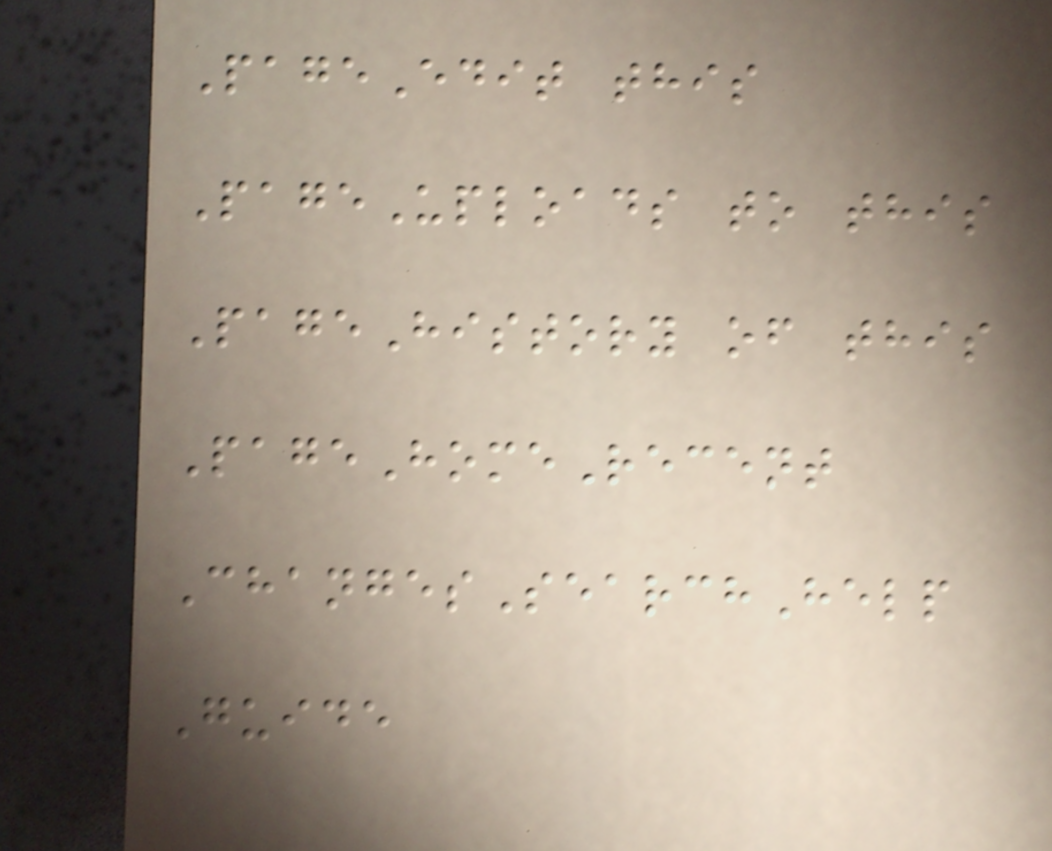PageEdit this
PageUploads to this
PageHistory of this
PageHomeRecent
ChangesSearchHelp
Guide
